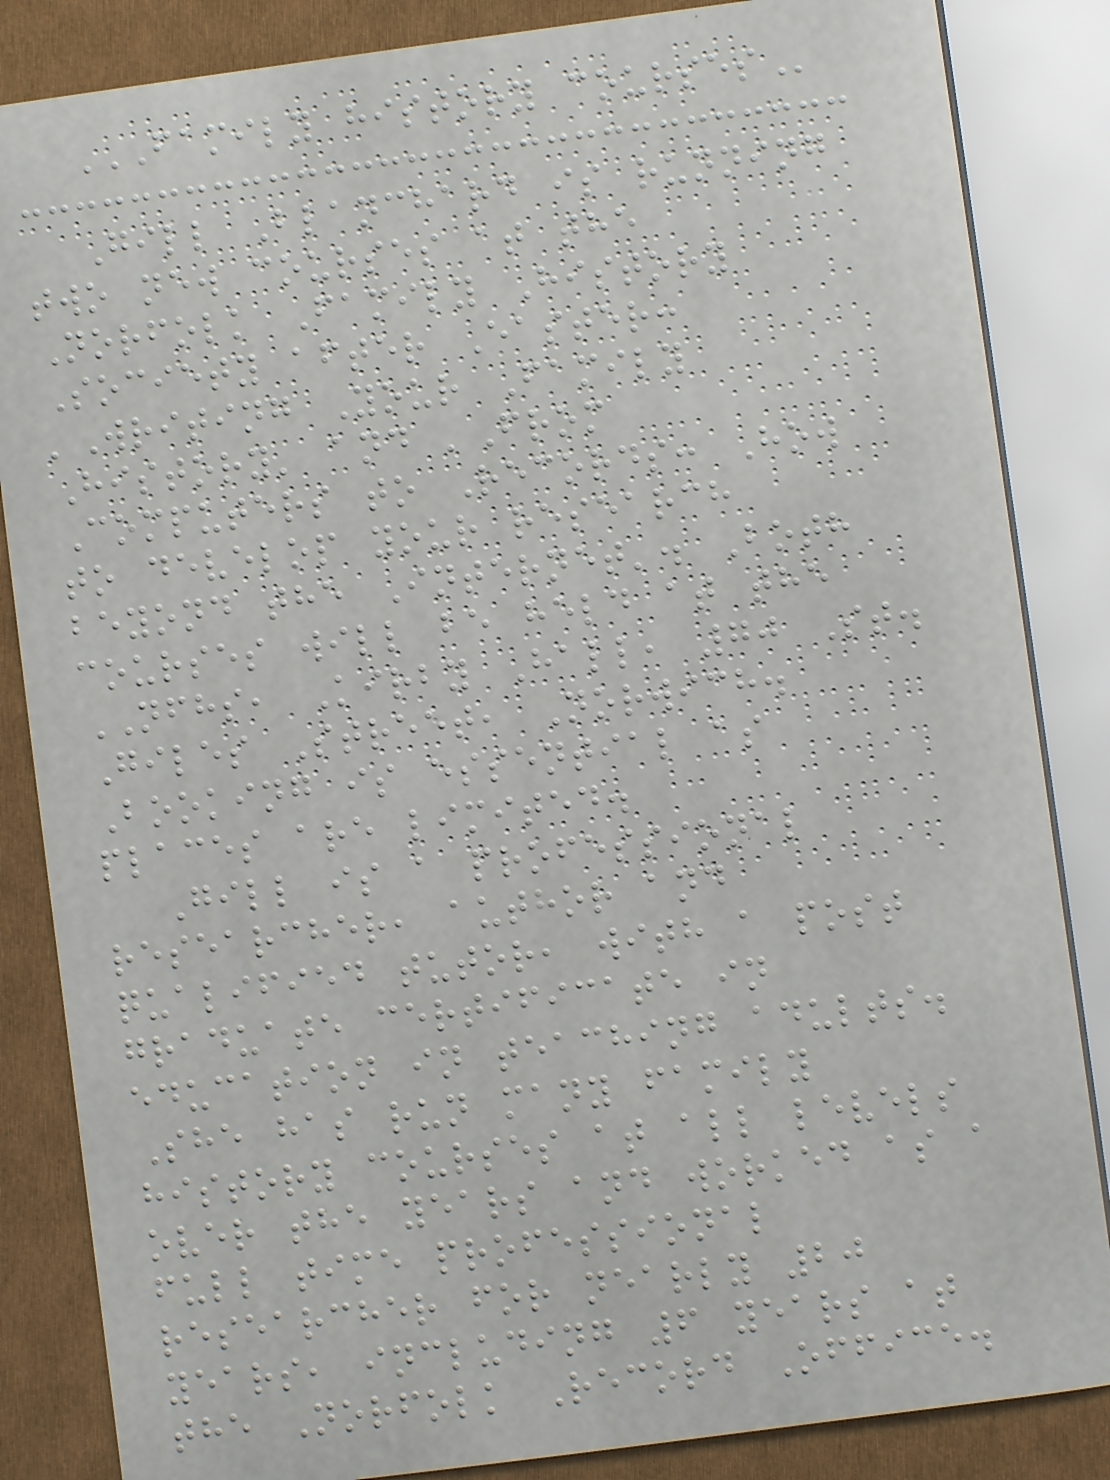FAMILY HISTORY COURSES
Gill Blanchard is running
two new courses at the
Norfolk Family History
Society after Easter:
'Writing Your Family
History' and 'From
Computers to Records: How
to develop your research
beyond the Internet'. Both
courses will be held at the
NFHS, Kirby Hall, 70 St.
Giles Street, Norwich.
Booking is essential as
places are limited.
Gill is a professional
researcher, author and
qualified tutor, with a post
graduate certificate in
education in teaching adults.
She has run many family
history courses at all levels
over the years and worked as a
full time professional
researcher for nearly 20
years, including 6 years at
the Norfolk Record Office.
